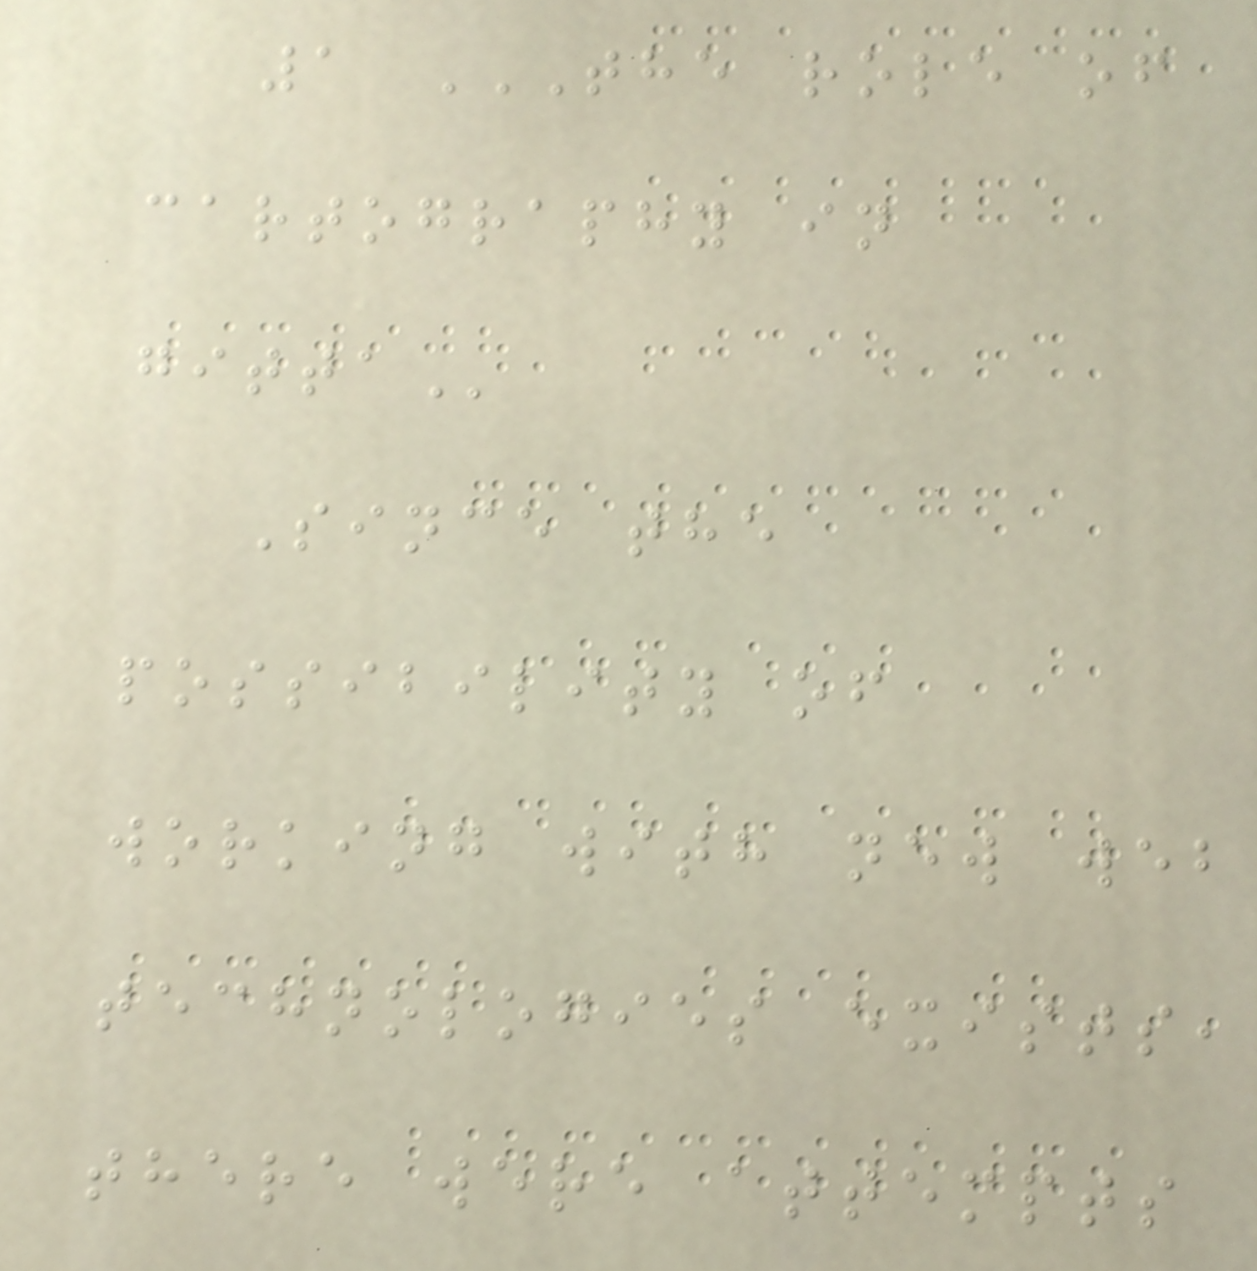1 THE ROLE OF
CARTOGRAPHY IN
GITTA
Since the
possibility of
working with new web
technologies exists,
there were attempts
